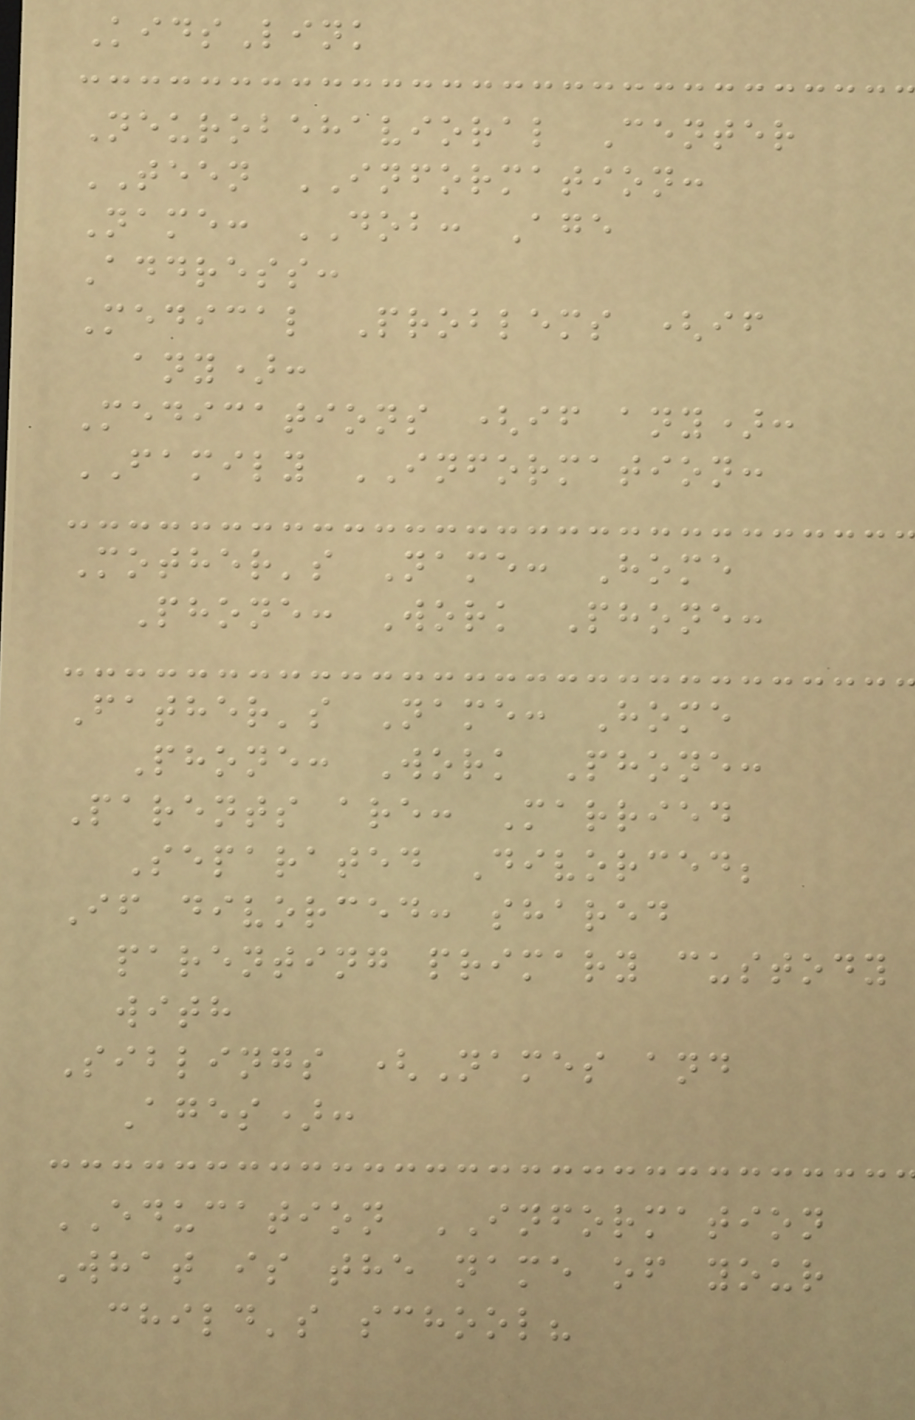KidsLink
Neurobehavioral Center
TEEN INFORMATION:
Name: DOB: Age
Address:
Medical Problems (if
any):
Medications (if any):
FAMILY INFORMATION:
Mother's Name: Home
Phone: Work Phone:
Father's Name: Home
Phone: Work Phone:
Parents are: Married
Separated Divorced;
If divorced: shared
parenting primary custody
with
Siblings (Names and
Ages):
EDUCATION INFORMATION
What is the name of your
child's school?
